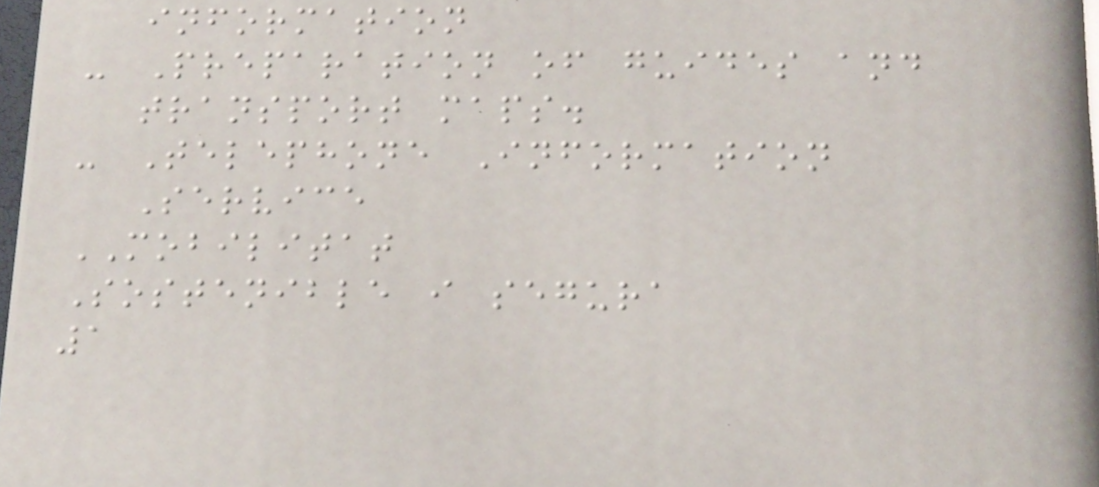information
- Preparation of guides and
transport maps.
- Telephone Information
Service
MOBILITAT
Sostenible i segura
1
